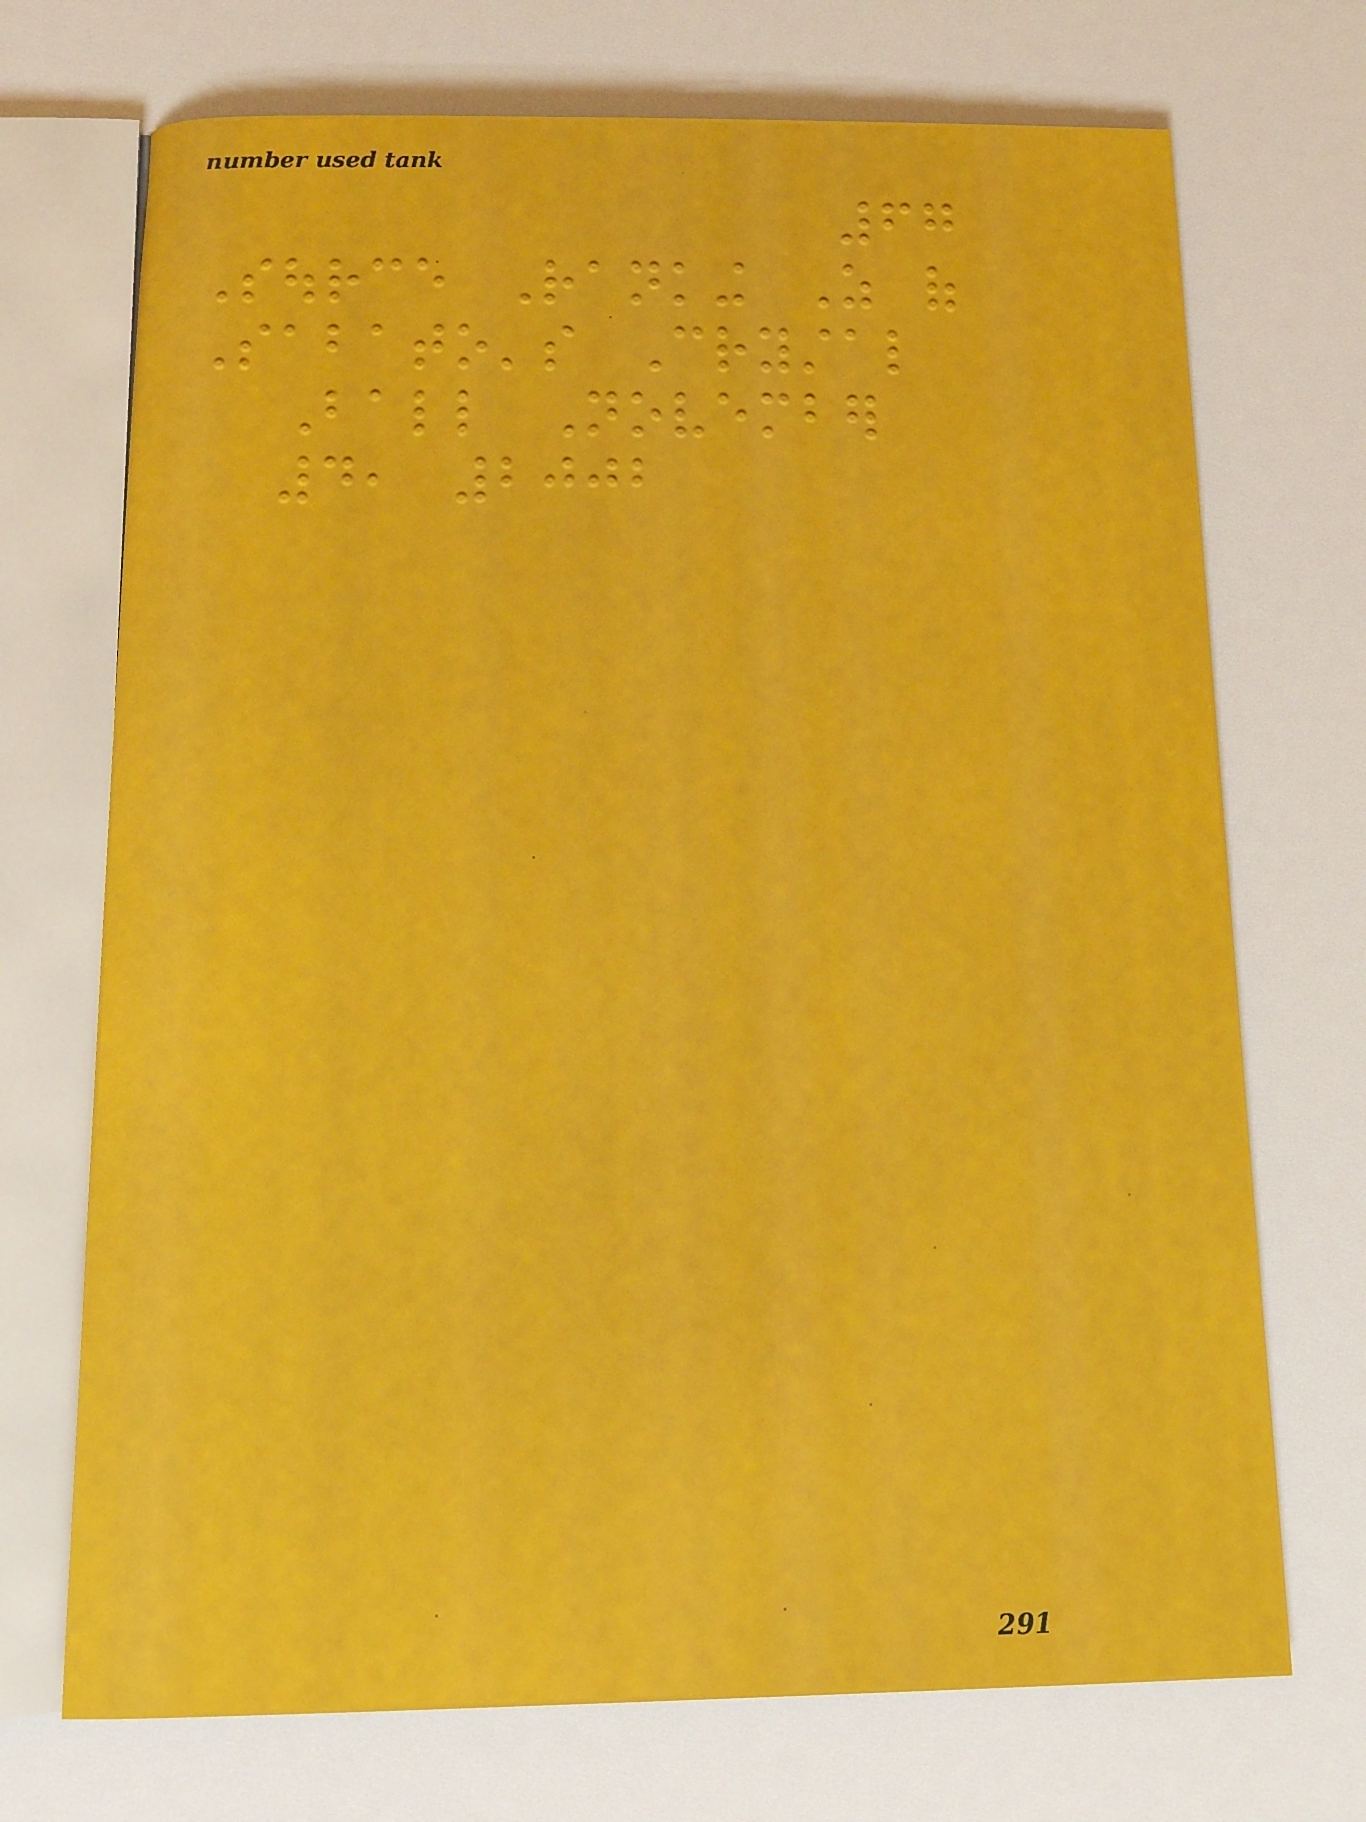67
Source Ranking As of
Sabato's Crystal
Ball November
4, 2002
